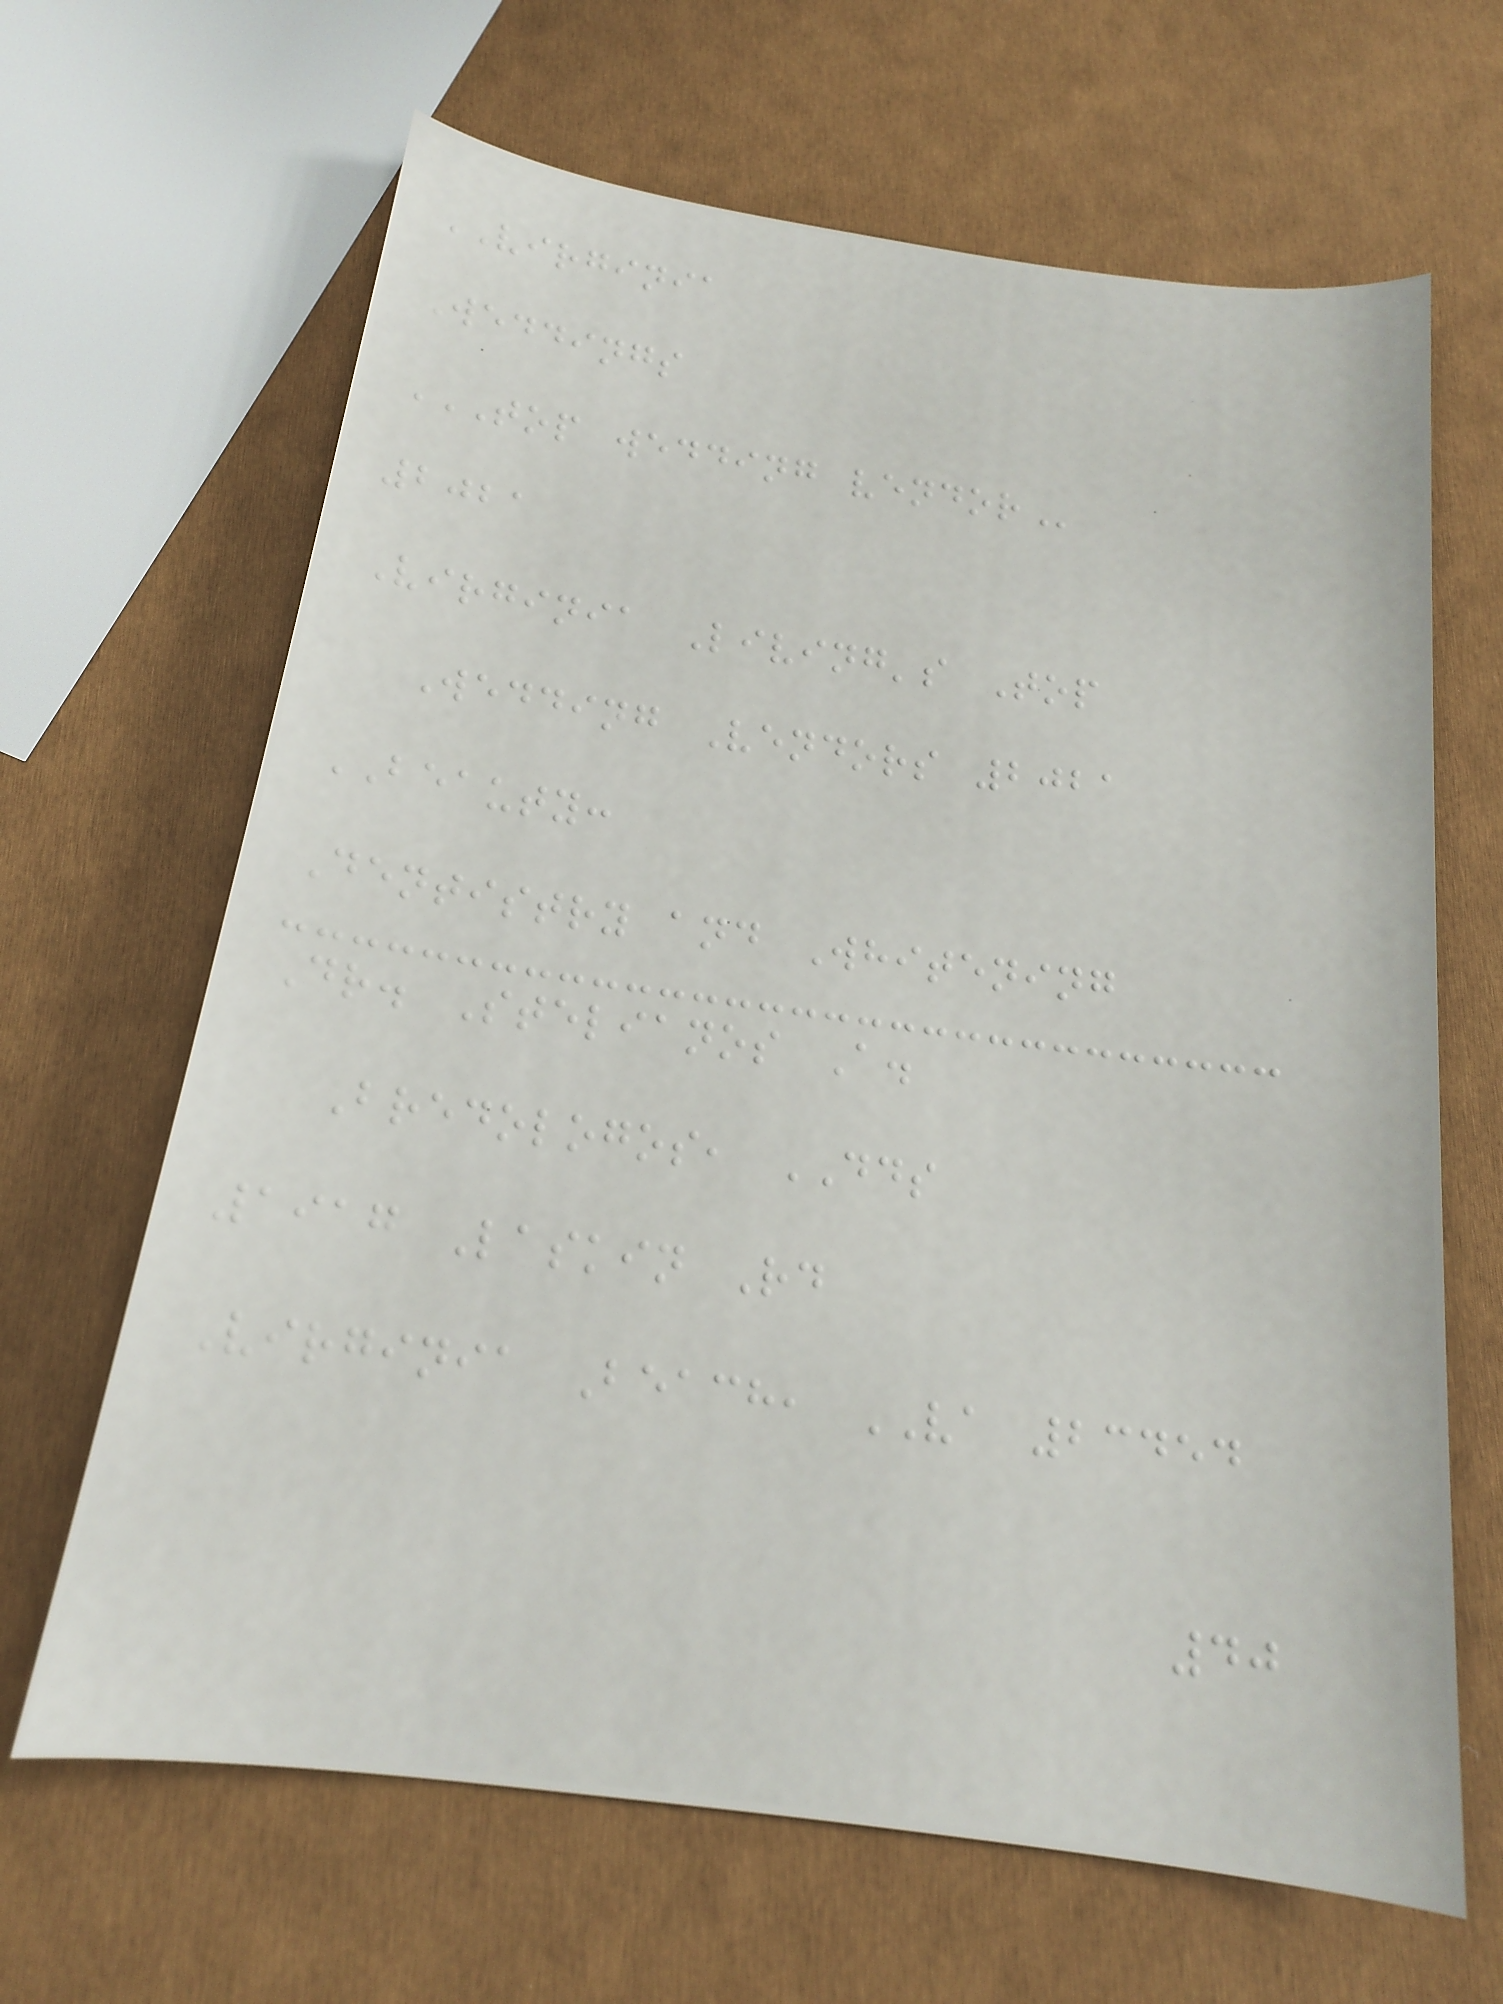VIRGINIA
Weddings
TOP WEDDING VENDOR
2021
Virginia Living's Top
Wedding Vendors 2021
BEAUTY:
Dentistry and Whitening
Dr. Stelianos A.
Bredologos, DDS
1917 Laskin Rd
Virginia Beach, VA 23454
40
